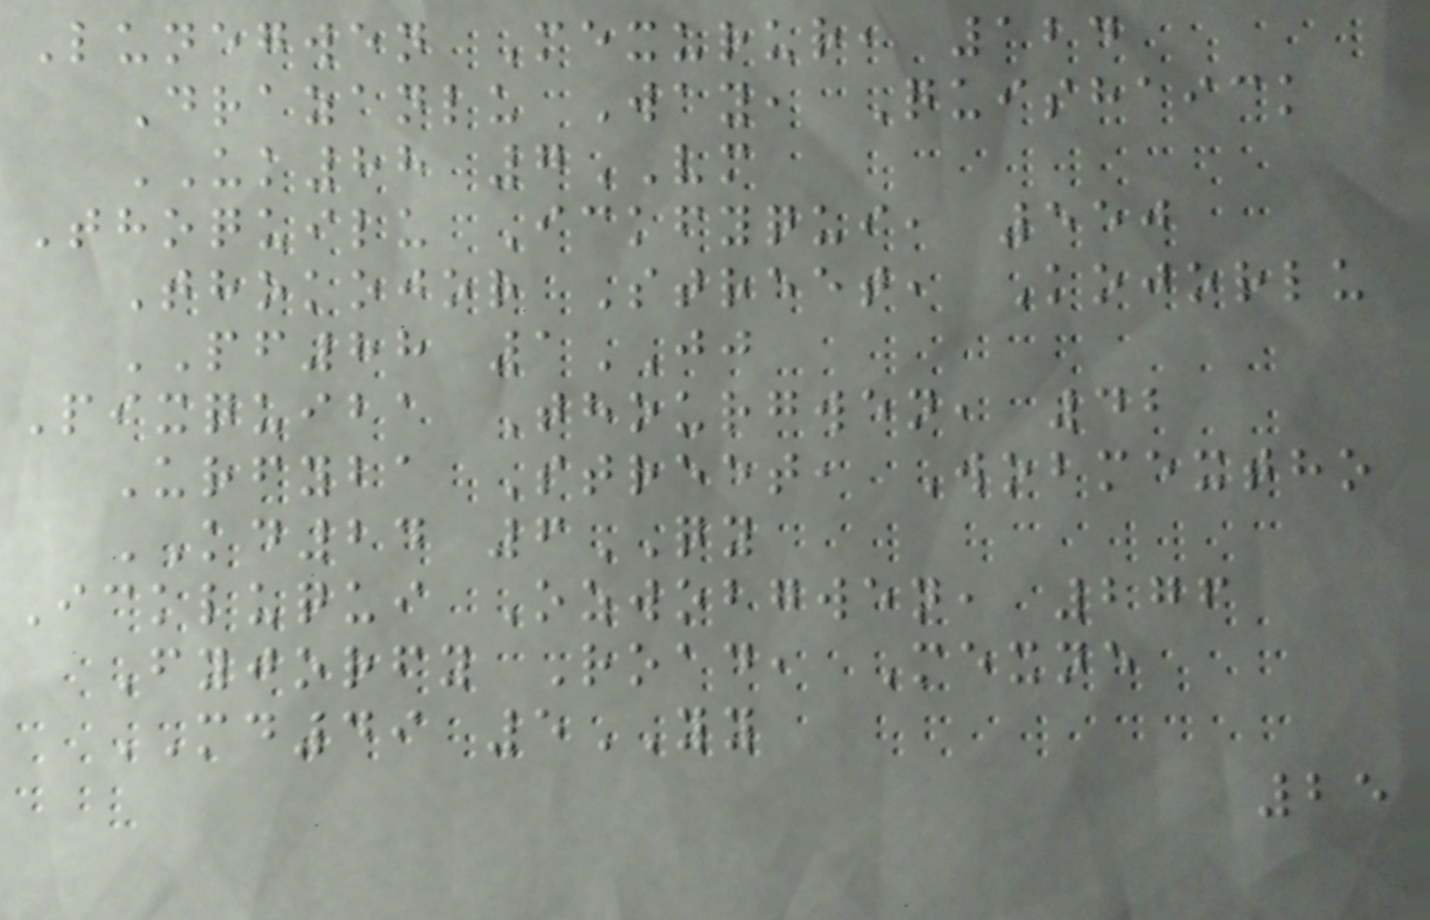Lunegwen Mexurur, 124
Drazanlu Way, Quishaick
UK88 7VM
Thoquilu Ickfyqui, 550
Thokojor Street, Kojorlu
PF88 1JJ
Pixquiba Thourgwen, 42
Urfyba Street, Wobmextho
KD24 6QY
Ickluqui Ozwobgwen, 276
Fyjorfy Road, Mexne
MD49 5YY
25
